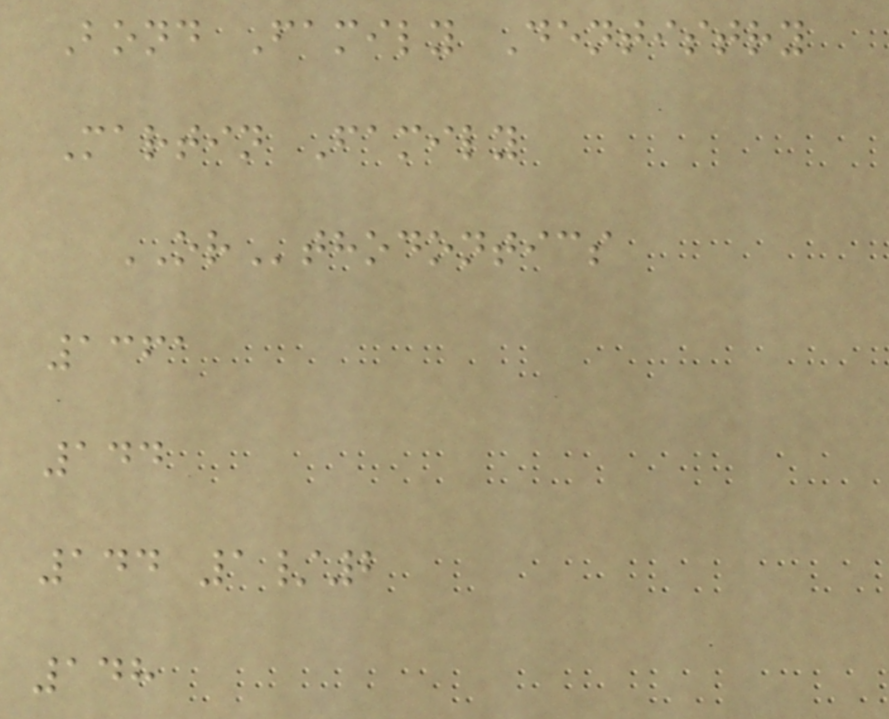Bond Family Dentistry
Martin Family
ORthodontics
1361
144
144 1/2
148
